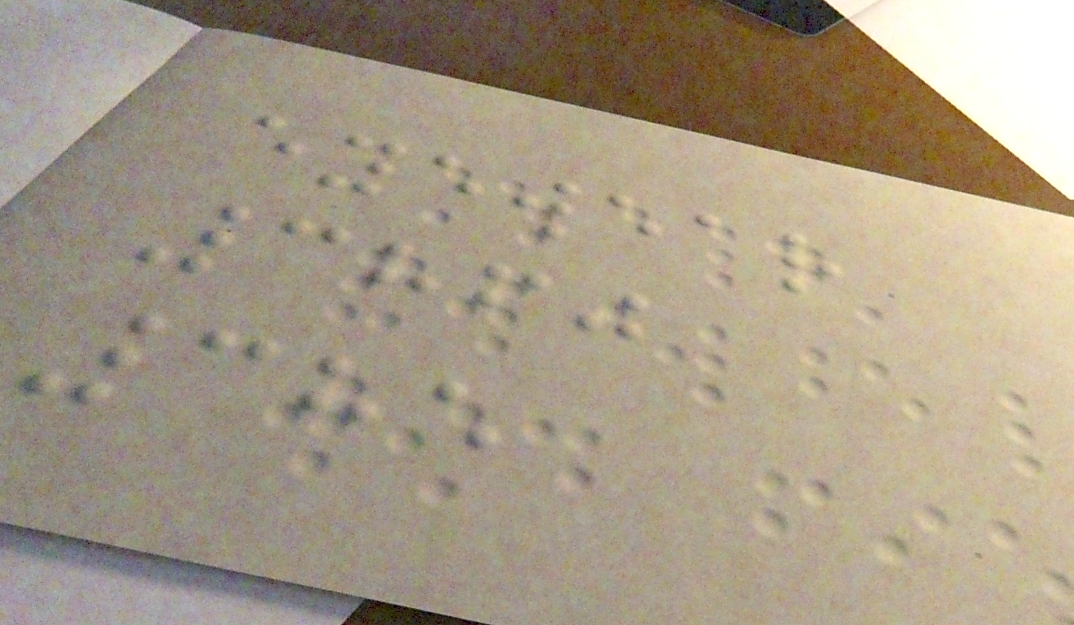eyewear
3860
385
